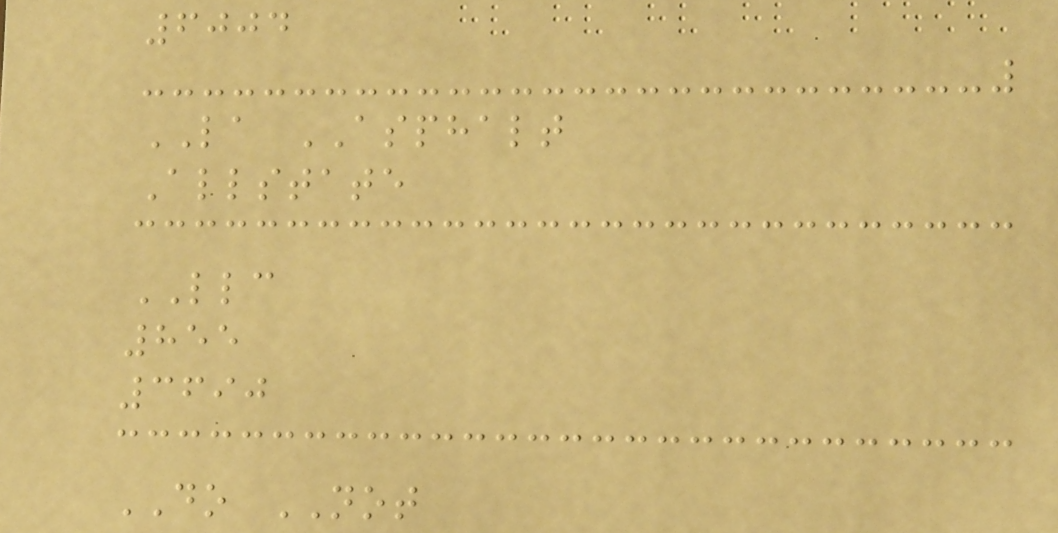6004
LA ASPHALT
Allstate
LLC
855
3690
DO NOT
